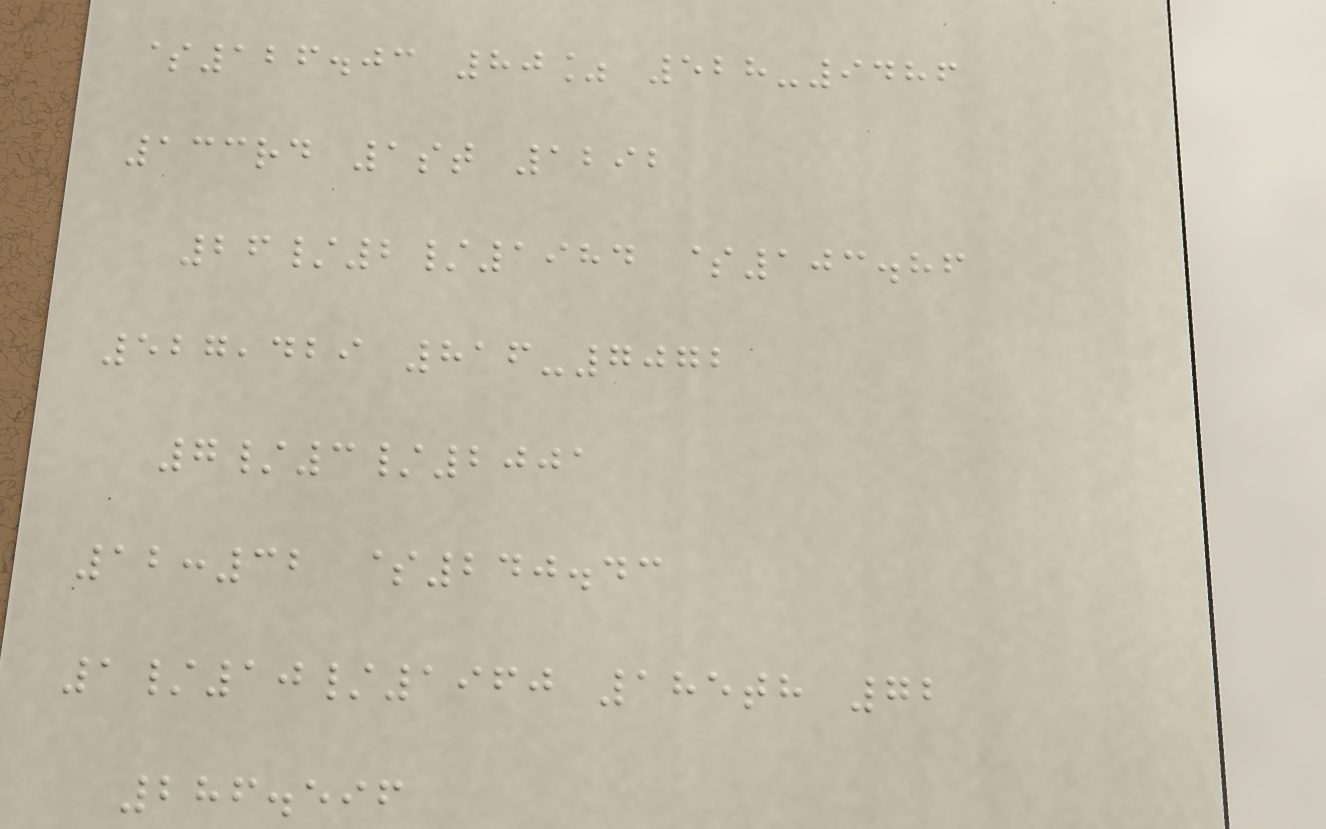$126.03 80% 528-9486
133rd 1st 1292
26/2/1984 $103.86
527,429 816-7072
7/3/2001
12:32 $240.43
1/10/1960 185th 72
286.596
